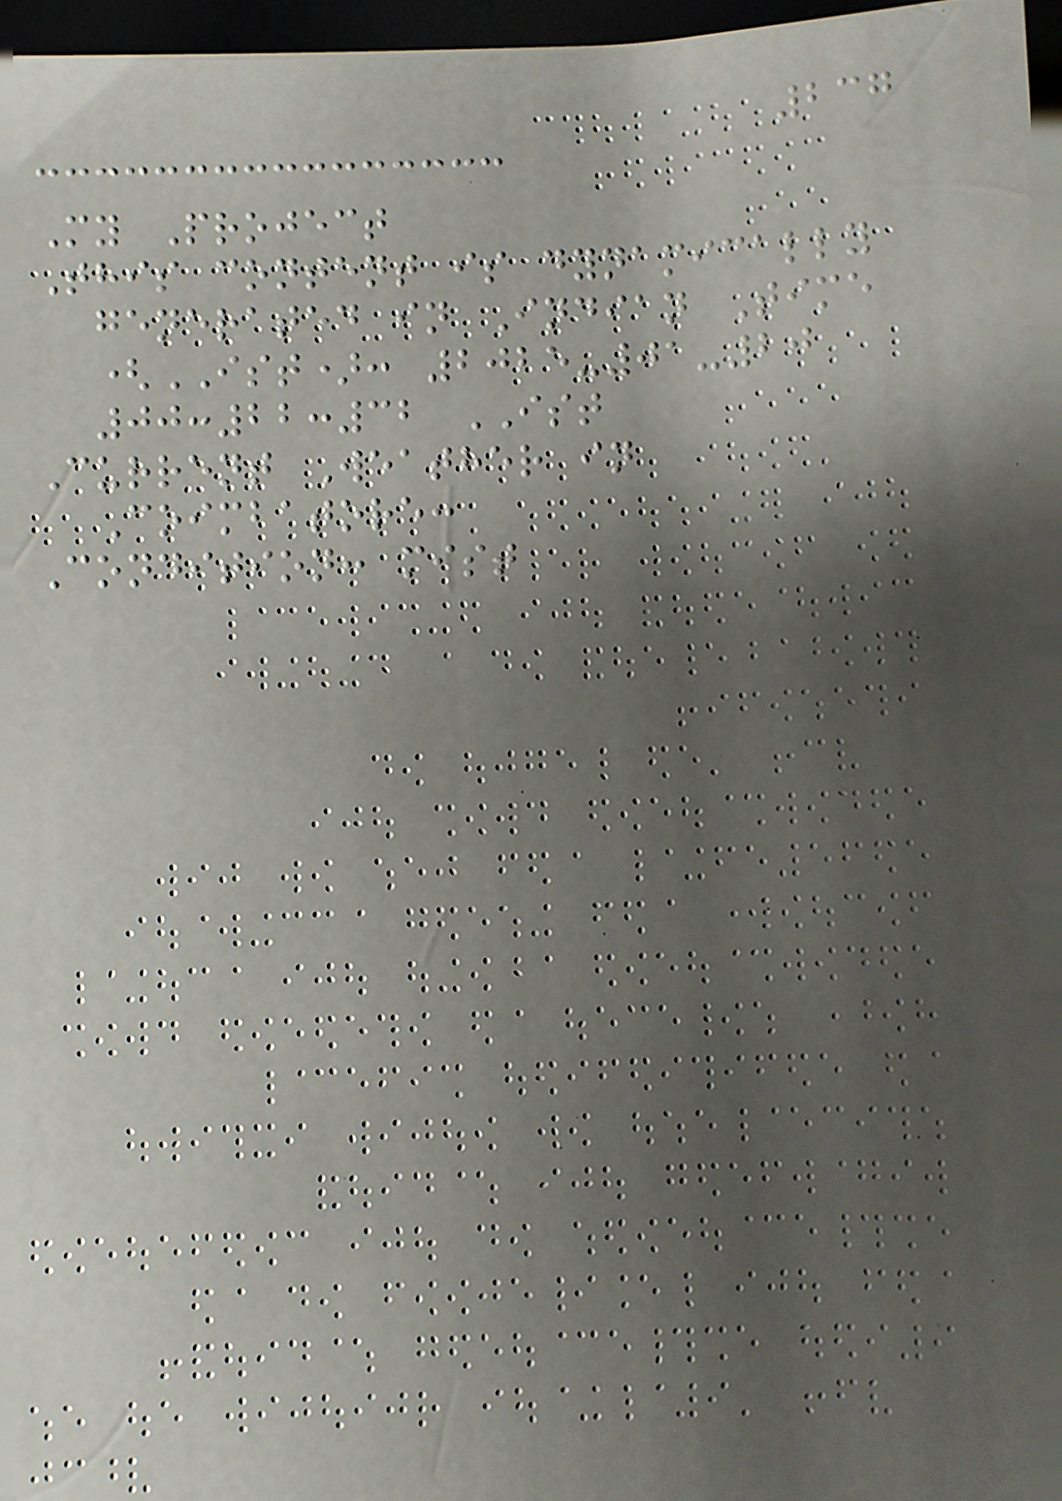237
My Project
This content is dynamically
generated in Indian Time
(IST): 2025-01-20
00:22:32 IST
Current Weather in
Coimbatore:
Condition: mist
